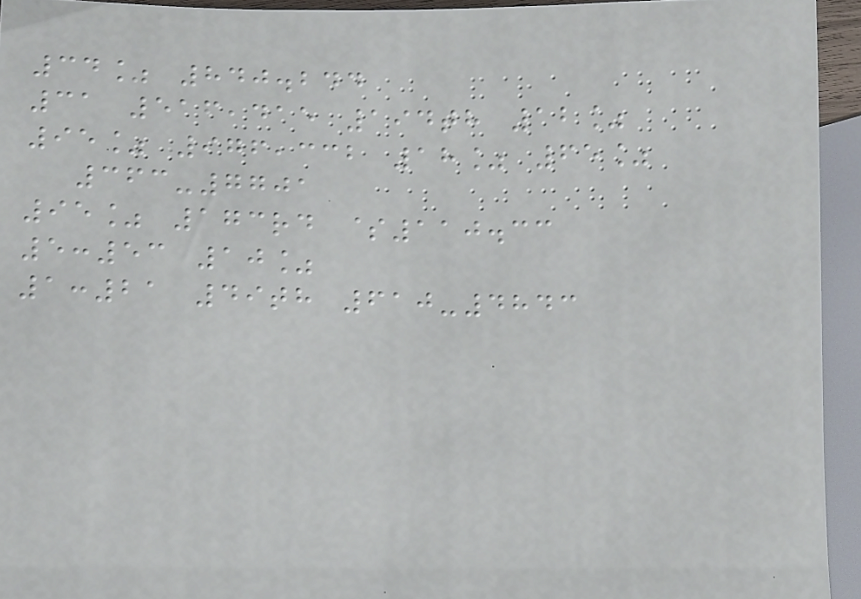34% 840.244
31 516,415 194th 12%
95% 976,332 18% 65%
363-7701
95% 173rd $110.33
5:53 10%
1:21 49th 610-4843
